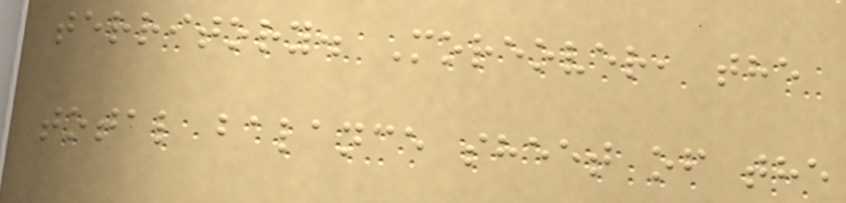territory. Moreover, the
total balance sheet of the
